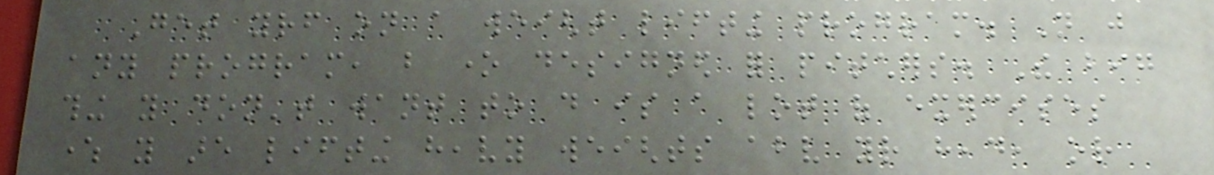Get yourself on a weight lifting program. Not just
any program, but one designed for pitchers. The big
thing you don't want to do is a lot of exercises
where you are lifting heavy weights above your head, or
